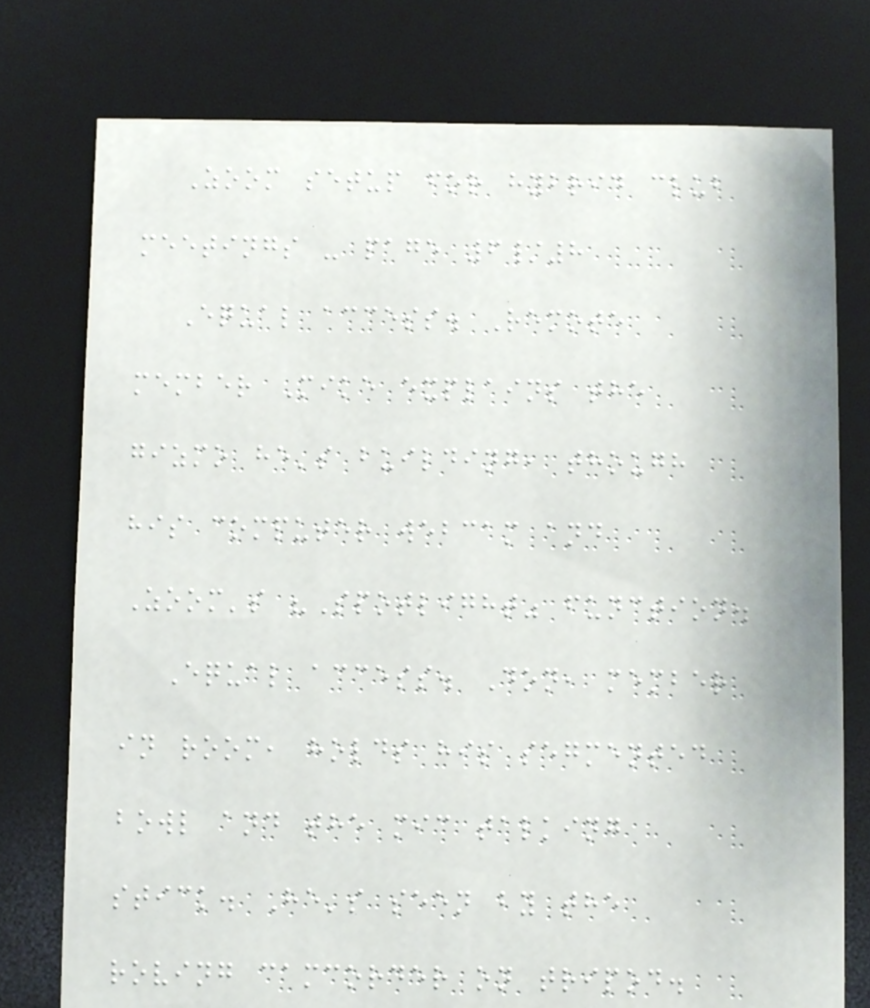Zoom setup for hybrid club
meetings - page 6/8
Equal access. Remote
member Mike explains the
gizmo he's building, though
his computer webcam and
Zoom's "Spotlight" function.
Equal access. Don, member
in room, holds his segmented
bowl and the mic talking
stick. He's seen by the
roving camcorder on tripod.
